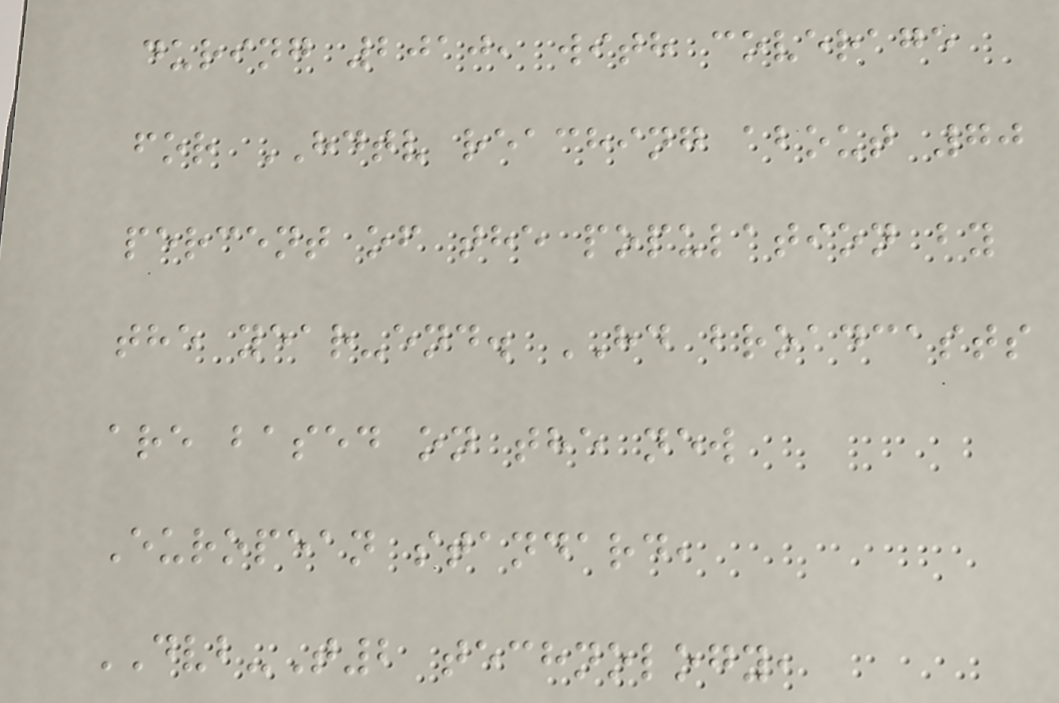during 2010, with coverage
for HDTV reaching about 70
percent of the population by
the year-end. HD broadcasts
are based on the new
European standard,
DVB-T2 technology,
